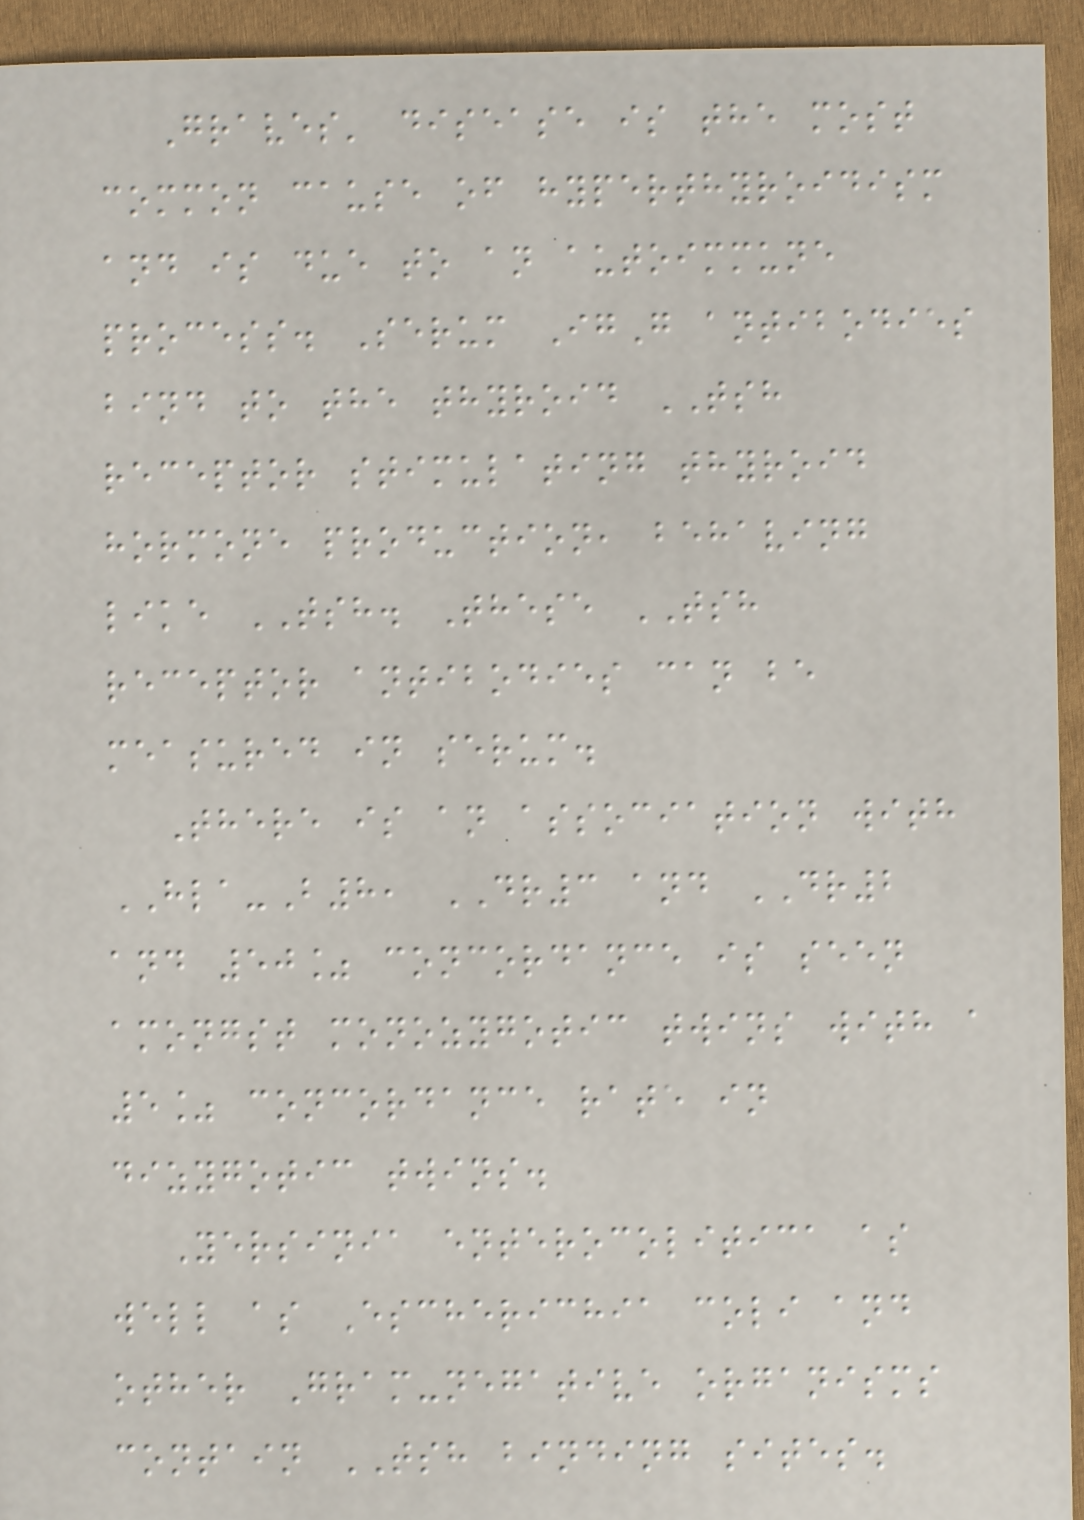Graves' disease is the most
common cause of hyperthyroidism
and is due to an autoimmune
process. Serum IgG antibodies
bind to the thyroid TSH
receptor stimulating thyroid
hormone production, behaving
like TSH. These TSH
receptor antibodies can be
measured in serum.
There is an association with
HLA-B8, DR3 and DR2
and 50% concordance is seen
amongst monozygotic twins with a
5% concordance rate in
dizygotic twins.
Yersinia enterocolitica as
well as Escherichia coli and
other Gram-negative organisms
contain TSH binding sites.
